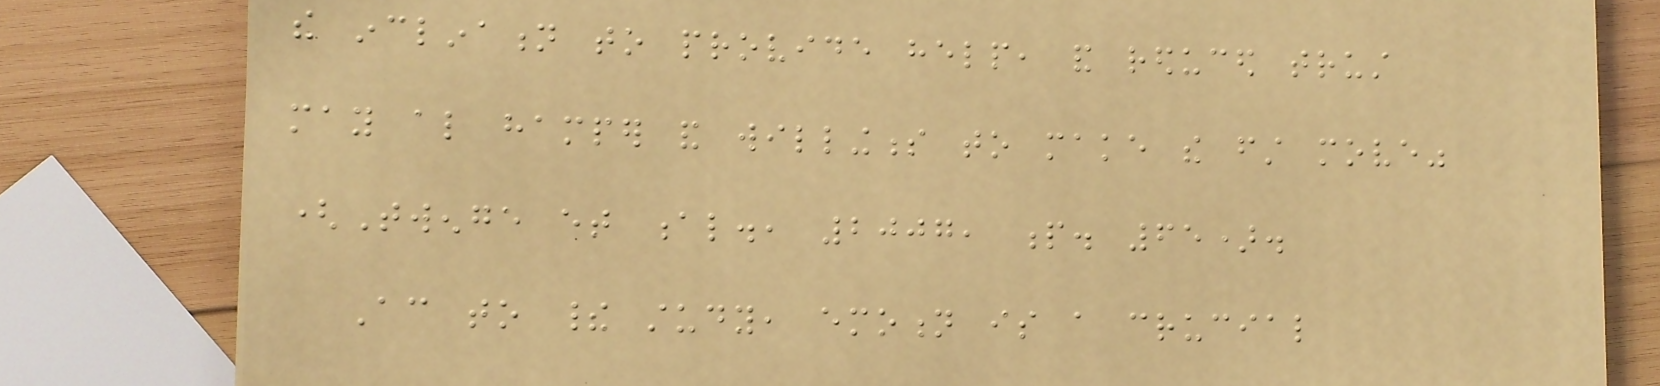the inclination to provide help, and reduced trust
may also hamper and willingness to make the first move"
(Twenge et al., 2007, p. 65).
According to their study, emotion is a crucial
